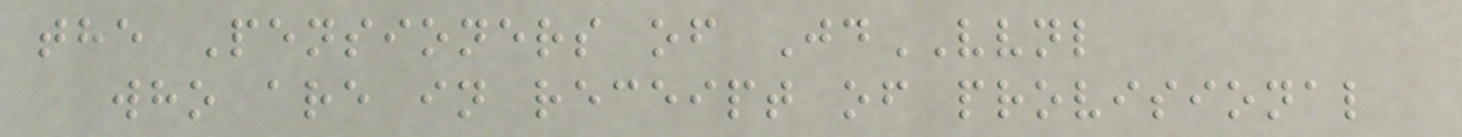the Pensioners of JdVVNL
who are in receipt of provisional
